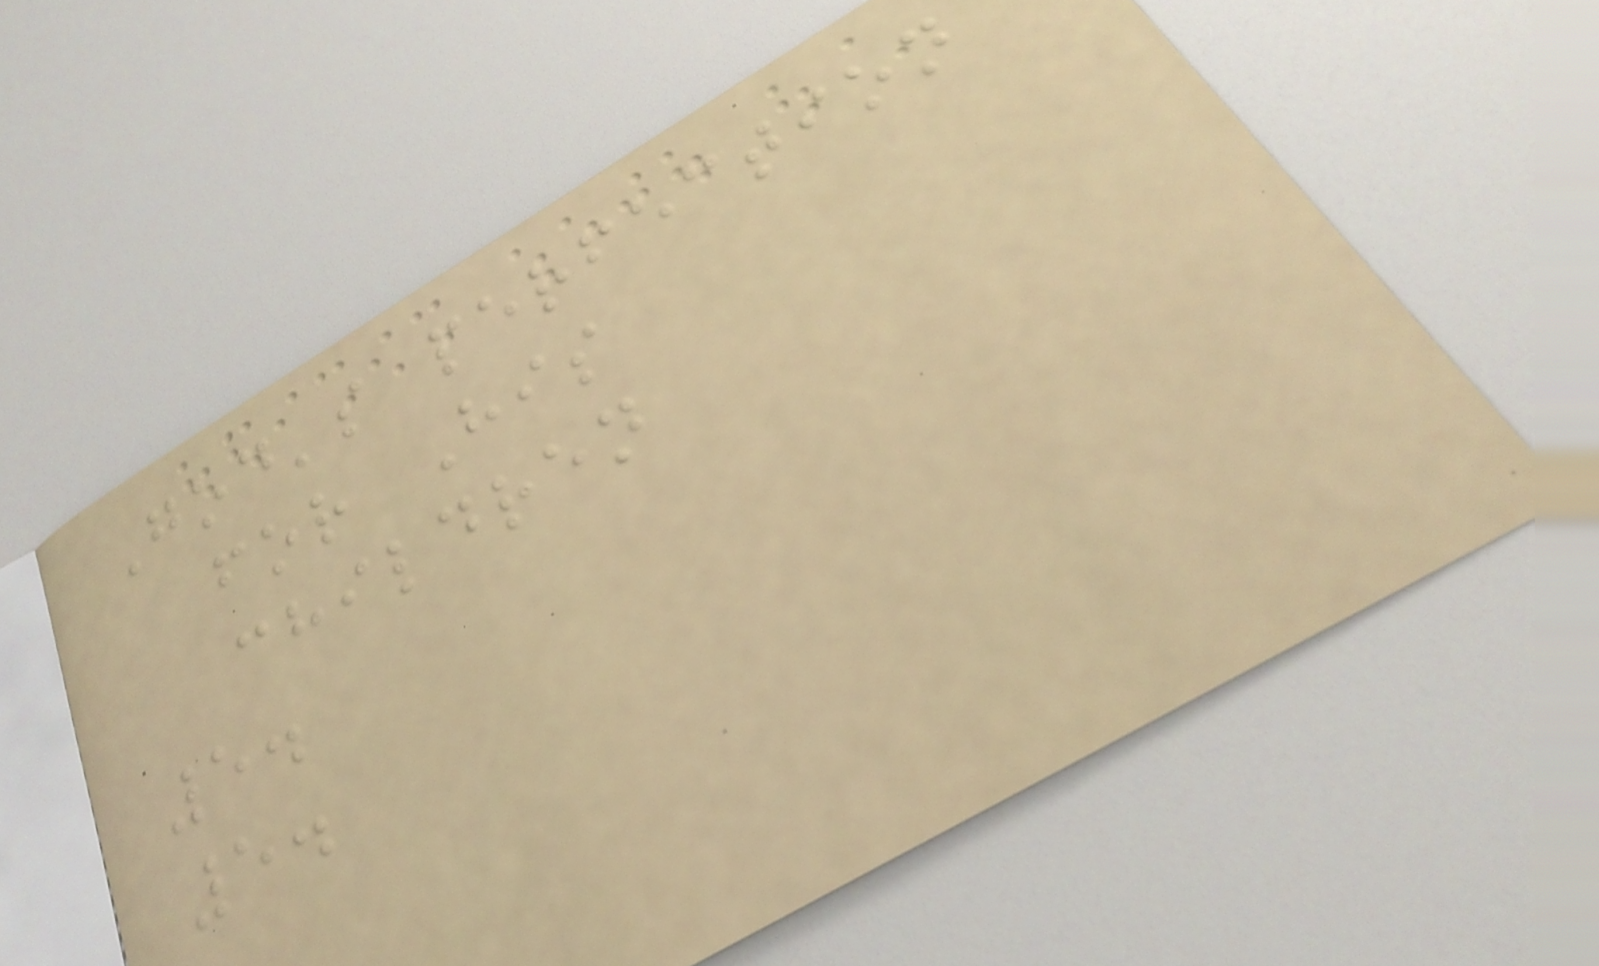God's perfection
for His
children
5.
5.
